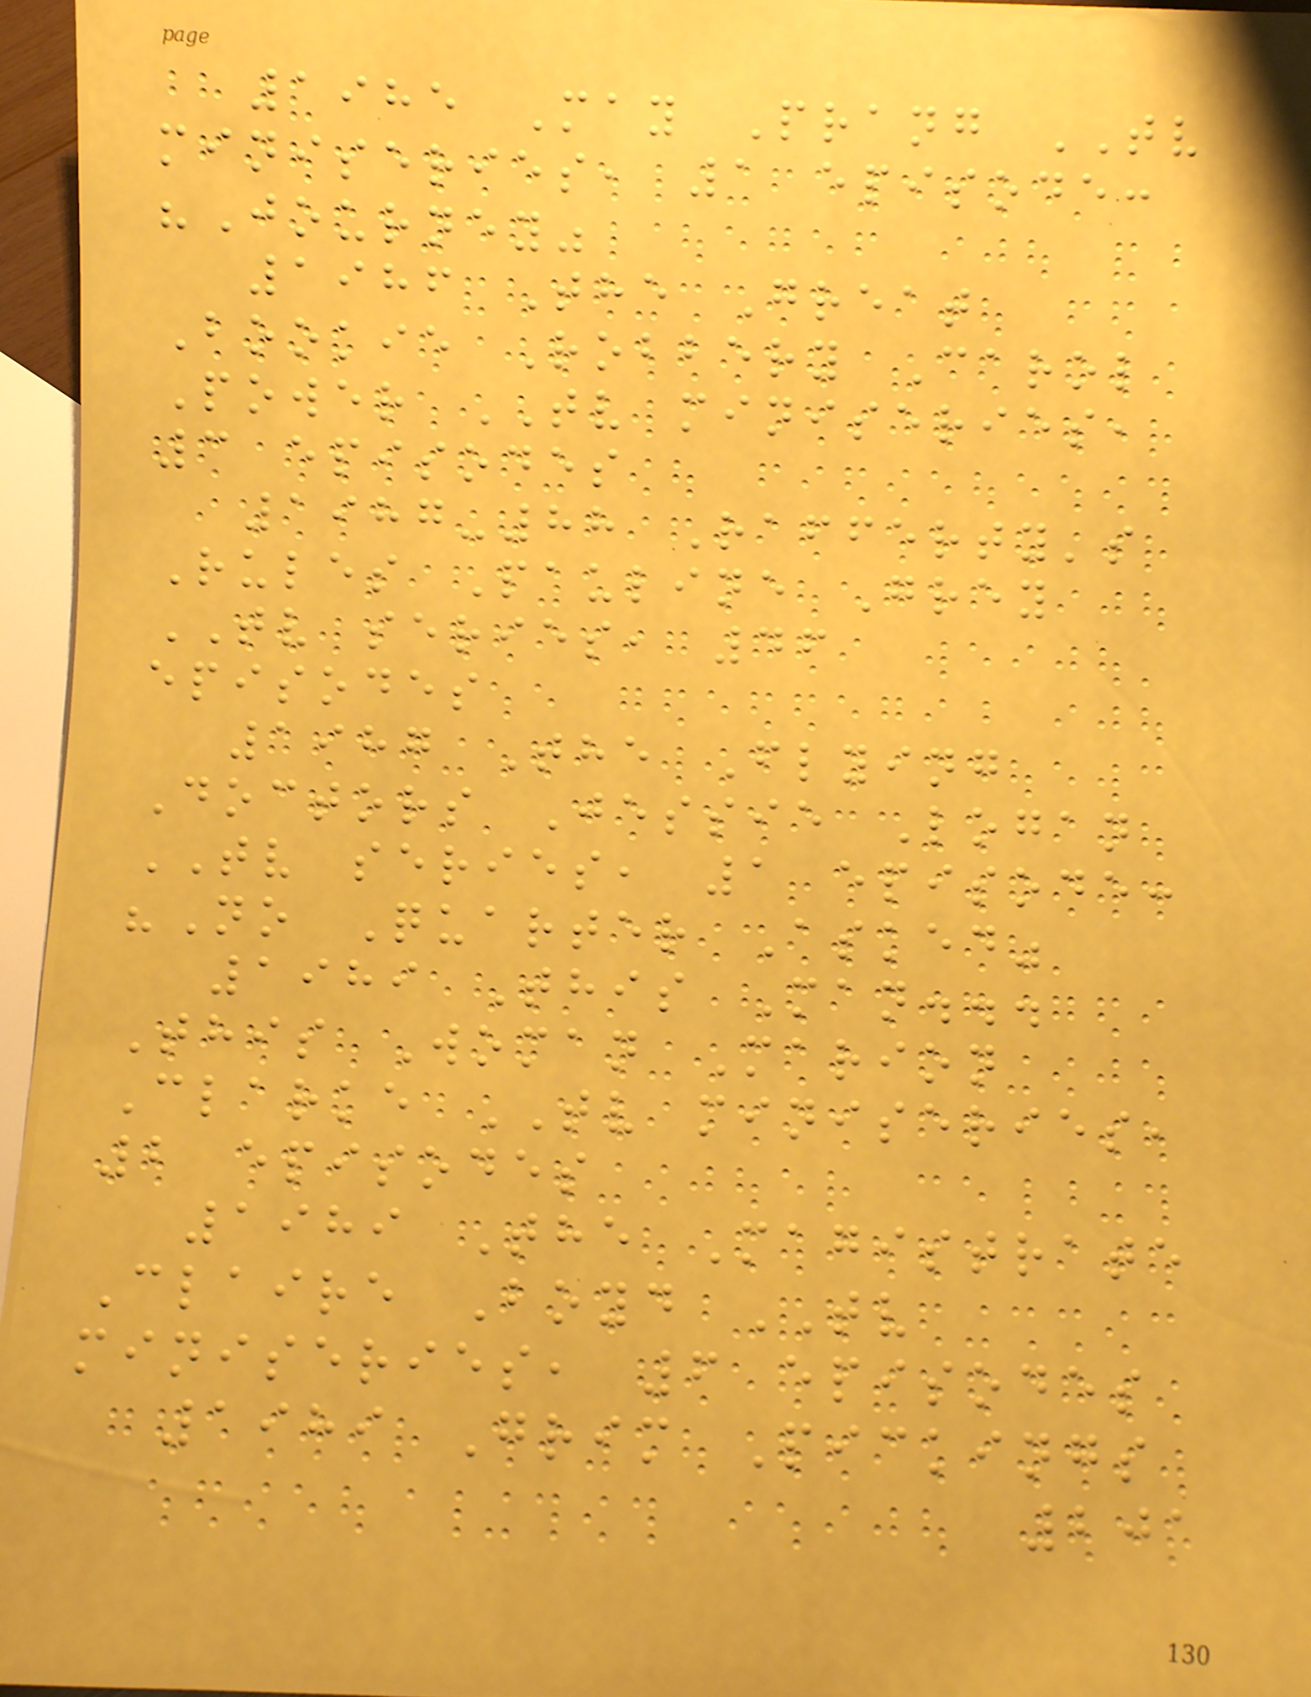1985 May Prang TV
miniseries, 1 episode:
"Journey"
1986 The Great
Bookie Robbery Carol
Power TV miniseries,
3 episodes
1987-88 Rafferty's
Rules Pauline Grey
TV series, 46
episodes
1987 The Flying
Doctors Jessie Logan
TV series, 1 episode:
"No Quarter Asked"
1989 This Man...
This Woman Marion
Clarke TV miniseries,
2 episodes
1989 The Magistrate
Claire Boyd TV
miniseries, 6 episodes
1989 Grim Pickings
201
